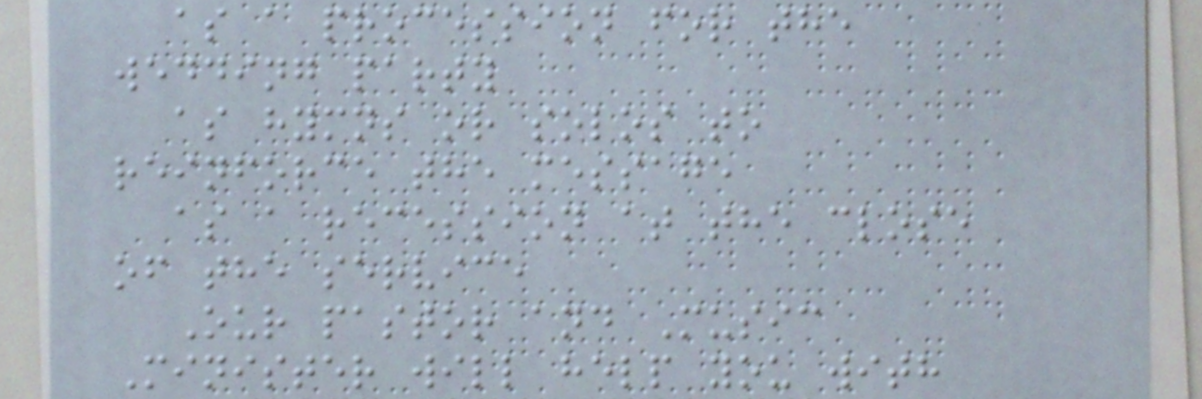as a procession for the
wedding party
as hymns or solos to
reinforce the message
as a recession at the close
of the service
Our pastor and Music
Minister will help you with
